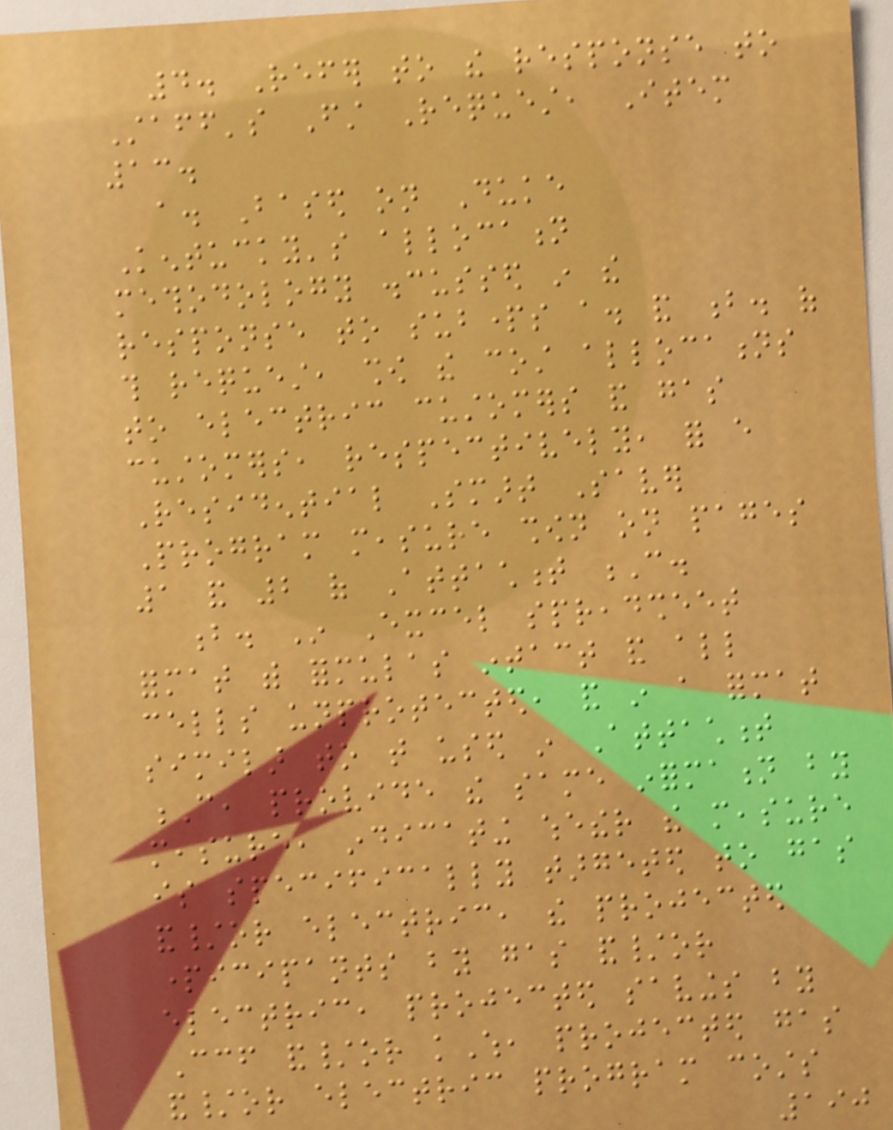4. Refer to the response to
Staff's First Request, Item
13.
a. Based on Duke
Kentucky's allocation
methodology discussed in the
response to subparts a. and b. of
this request, show the cost allocations
to electric customers and gas
customers, respectively, for every
Residential Smart Saver
Program measure shown on pages
1 and 2 of Attachment C.
b. In Excel spreadsheet
format with formulas intact and all
cells unprotected, and in a format
similar to that used in Attachment
C, provide the same information by
measure, indicating whether the measure
is specifically targeted to gas
and/or electric, the projected
participants by gas and/or
electric, projected savings by
Ccf and/or kWh, projected gas
and/or electric program costs
190
